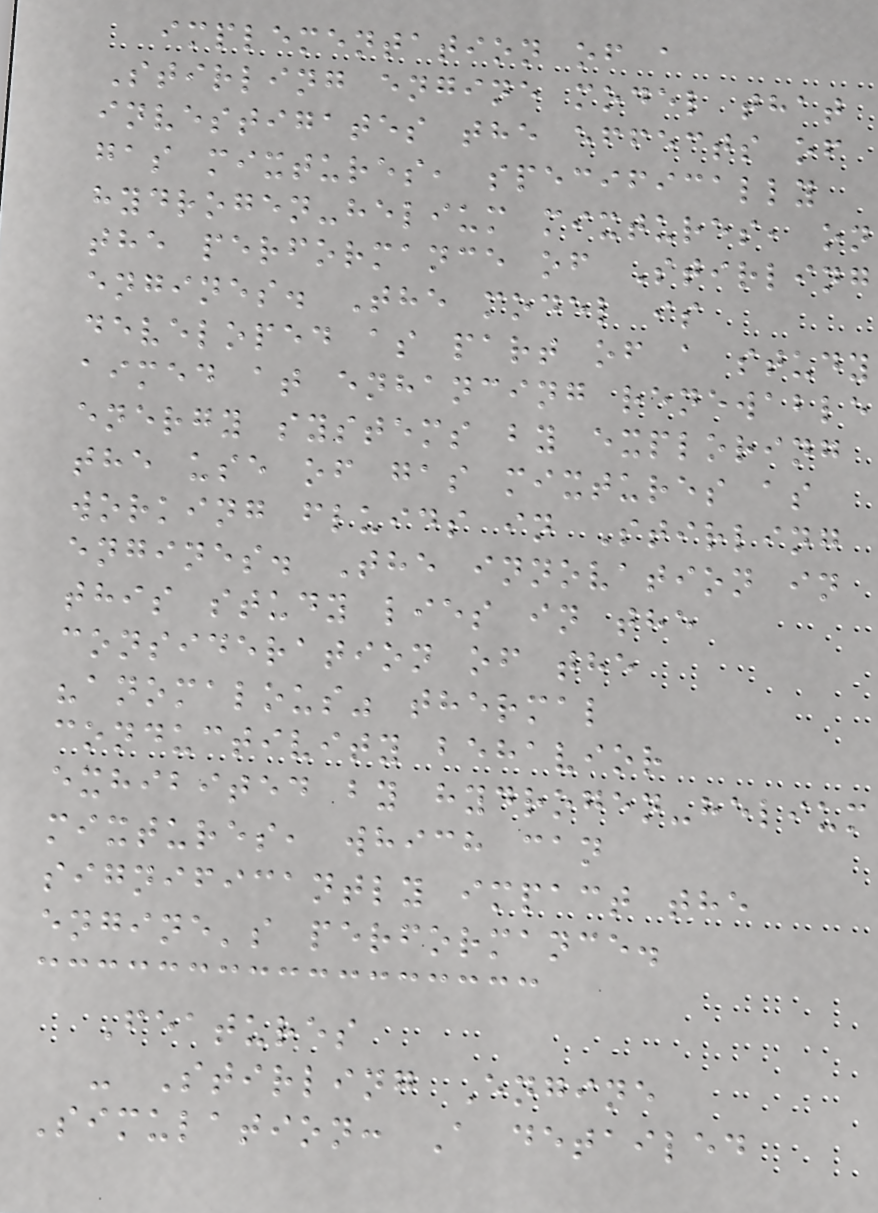implementation of a
Stirling engine model that
investigates the effects of
gas mixtures, specifically
hydrogen-helium mixtures, on
the performance of Stirling
engines. The model is
developed as part of a study
aimed at enhancing renewable
energy systems by exploring
the use of gas mixtures as
working fluids in Stirling
engines. The innovation in
this study lies in the
consideration of the
"anomalous" thermal
conductivity behavior
exhibited by hydrogen-helium
mixtures, which can
significantly impact the
engine's performance.
Features
- Stirling Engine
Simulation: A detailed
